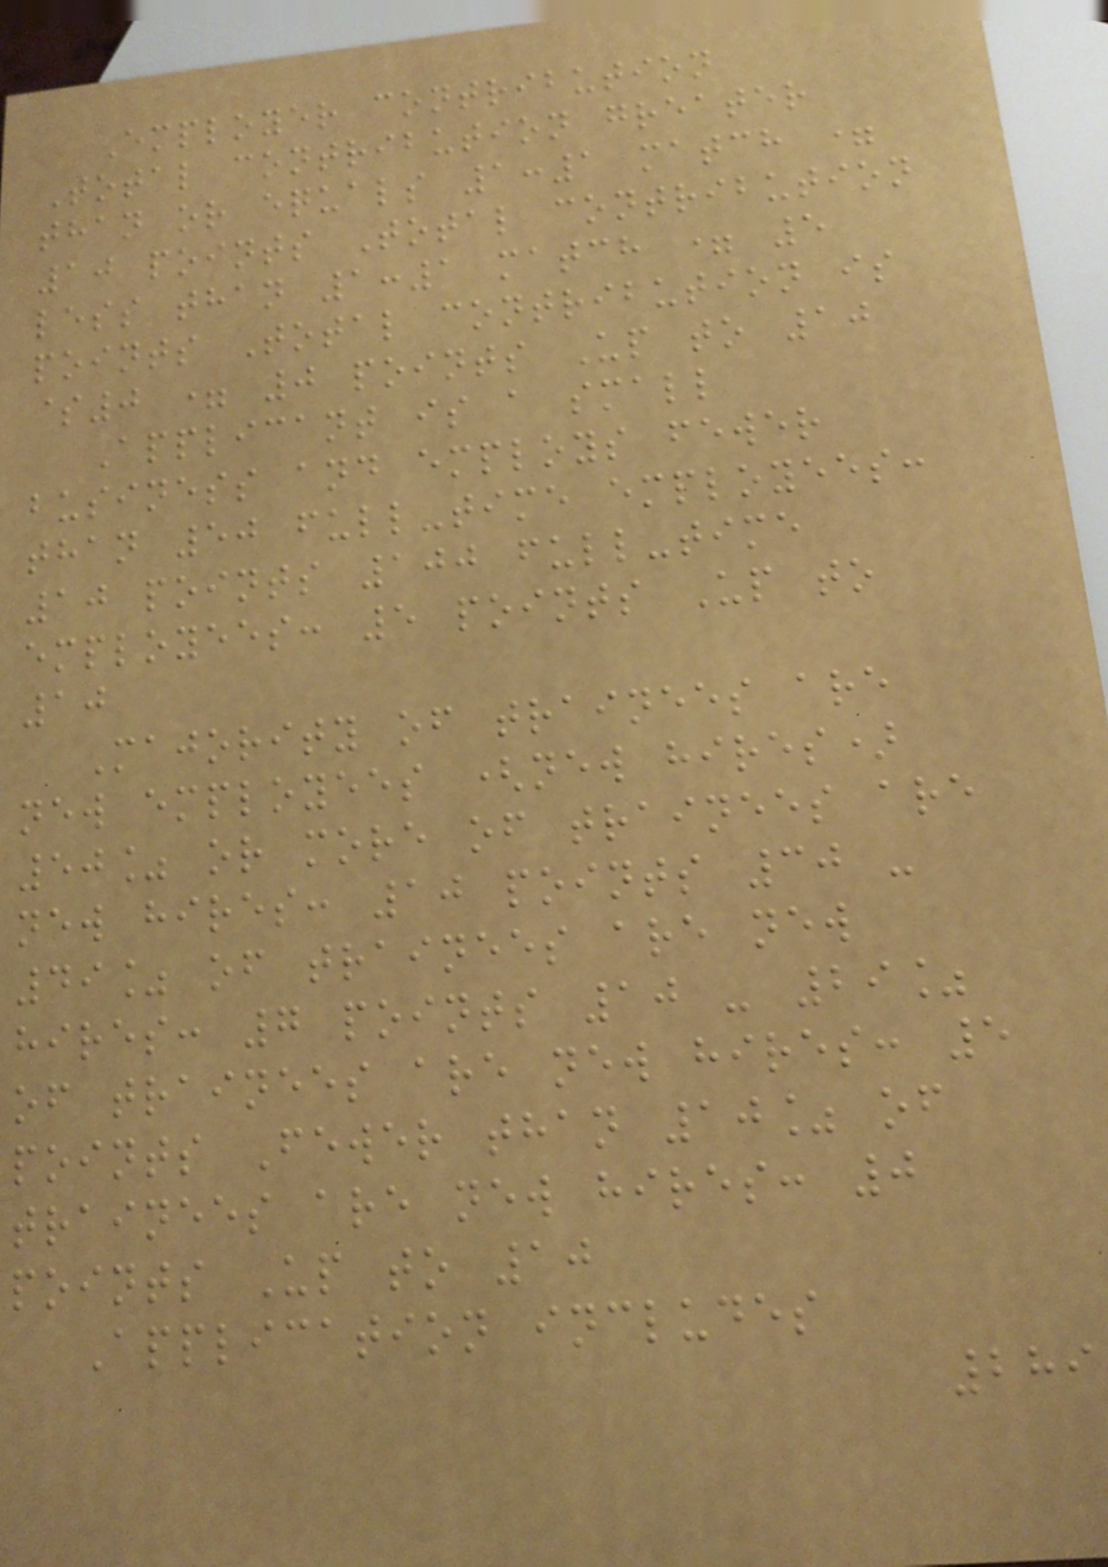Employer contribution
Total contribution greater
than or equals 1:1 match =
10 points Total contribution
less than 1:1 match = 5
points Total contribution is
$0 = 0 points Up to 10
Applicant is a small
business and employs fewer
than 50 full-time employees:
10 points 100 full-time
employees: 5 points Up to
10
Majority of trainees are
new employees (new hires)
50% or more of trainees are
new hires: 10 points 30 -
49% of trainees are new
hires: 7 points 10 - 29%
of trainees are new hires: 5
points Fewer than 10% of
trainees are new hires: 0
points Up to 10
Application includes
289
